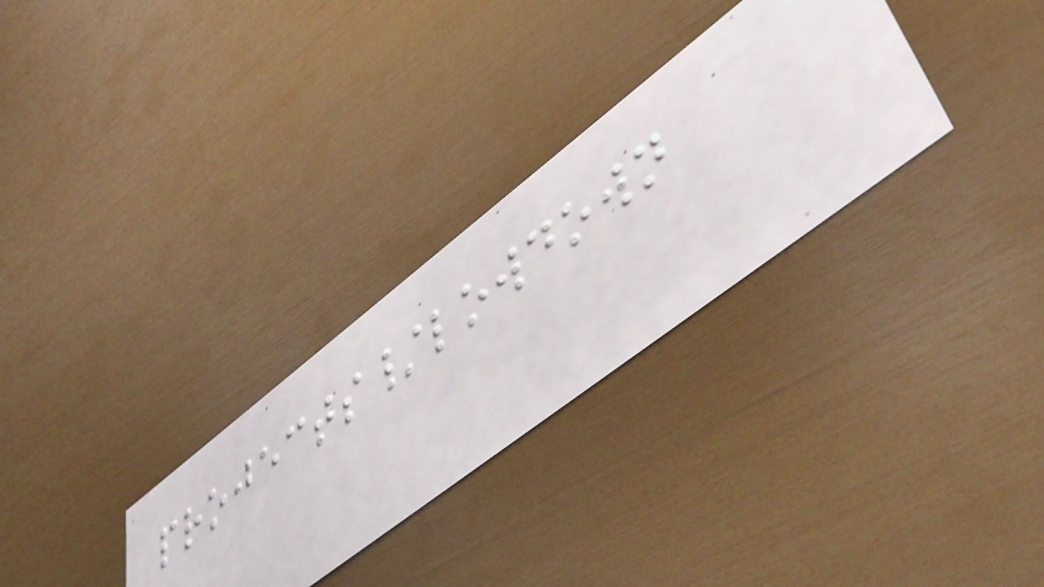projects/lowdown
